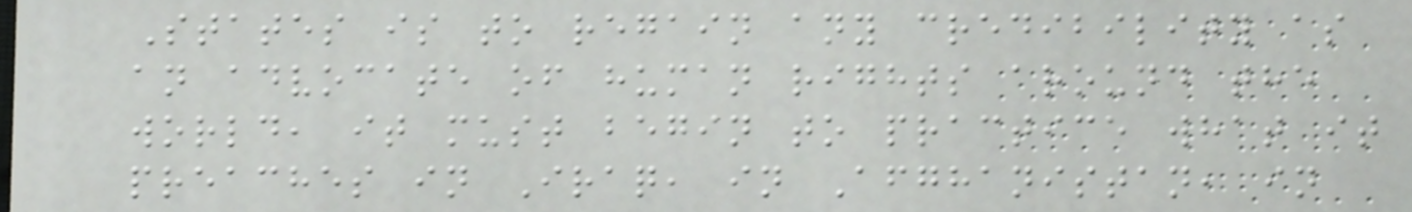States is to regain any credibility as
an advocate of human rights around the
world, it must begin to practice what it
preaches in Iraq, in Afghanistan, in
